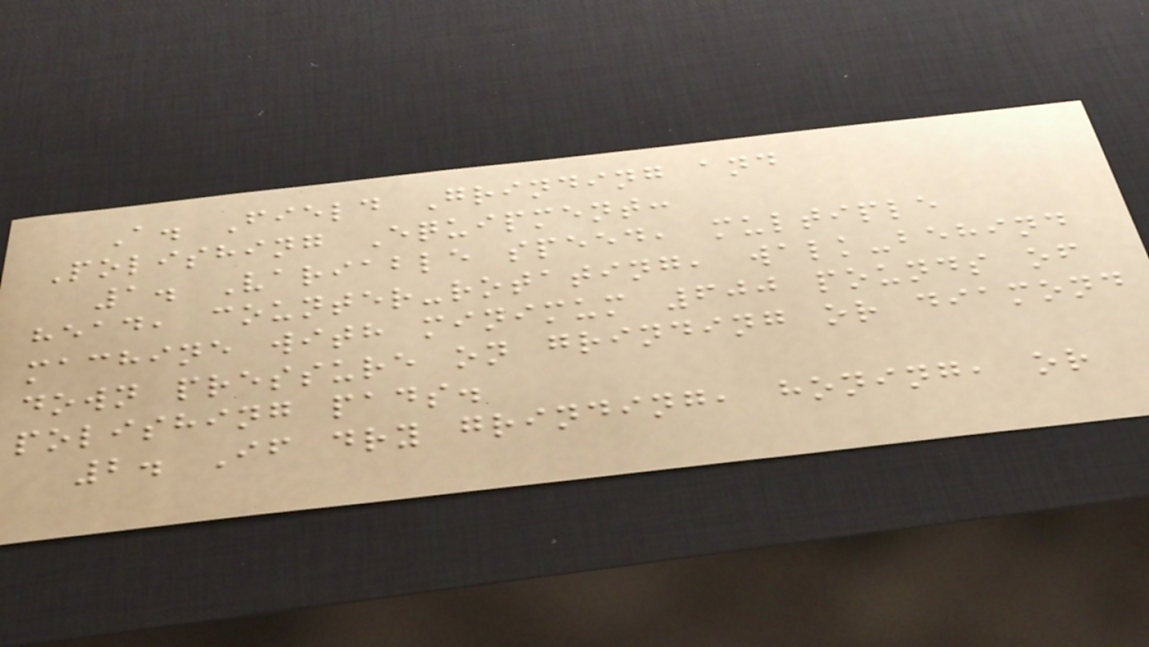A. Field Grinding and
Polishing Equipment:
1. Variable speed, multiple
head, counter-rotating, walk-behind
machine with minimum 600 pounds of
down pressure on grinding or diamond
polishing pads.
2. If dry grinding, honing, or
